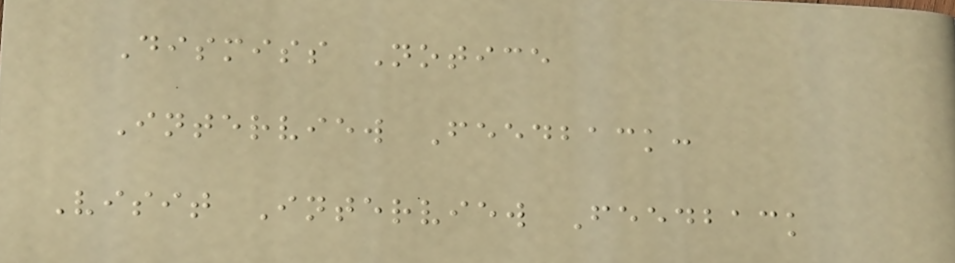Dismiss Notice
Interview Feedback:
Visit Interview Feedback
